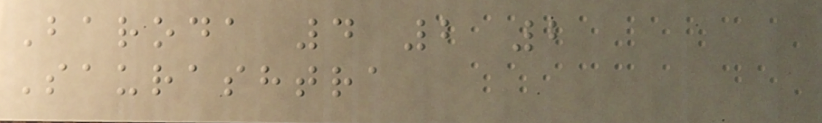Baroda 4 2 2
Saurashtra
